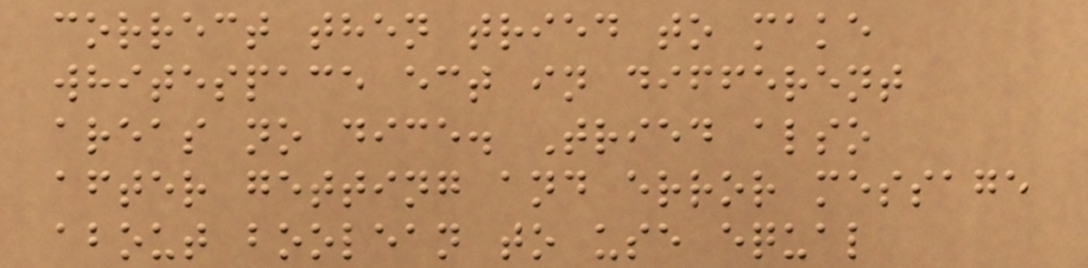correct then tried to make
whitespace ect in different
areas no dice. Tried also
after getting and error message
about boolean to use equal
